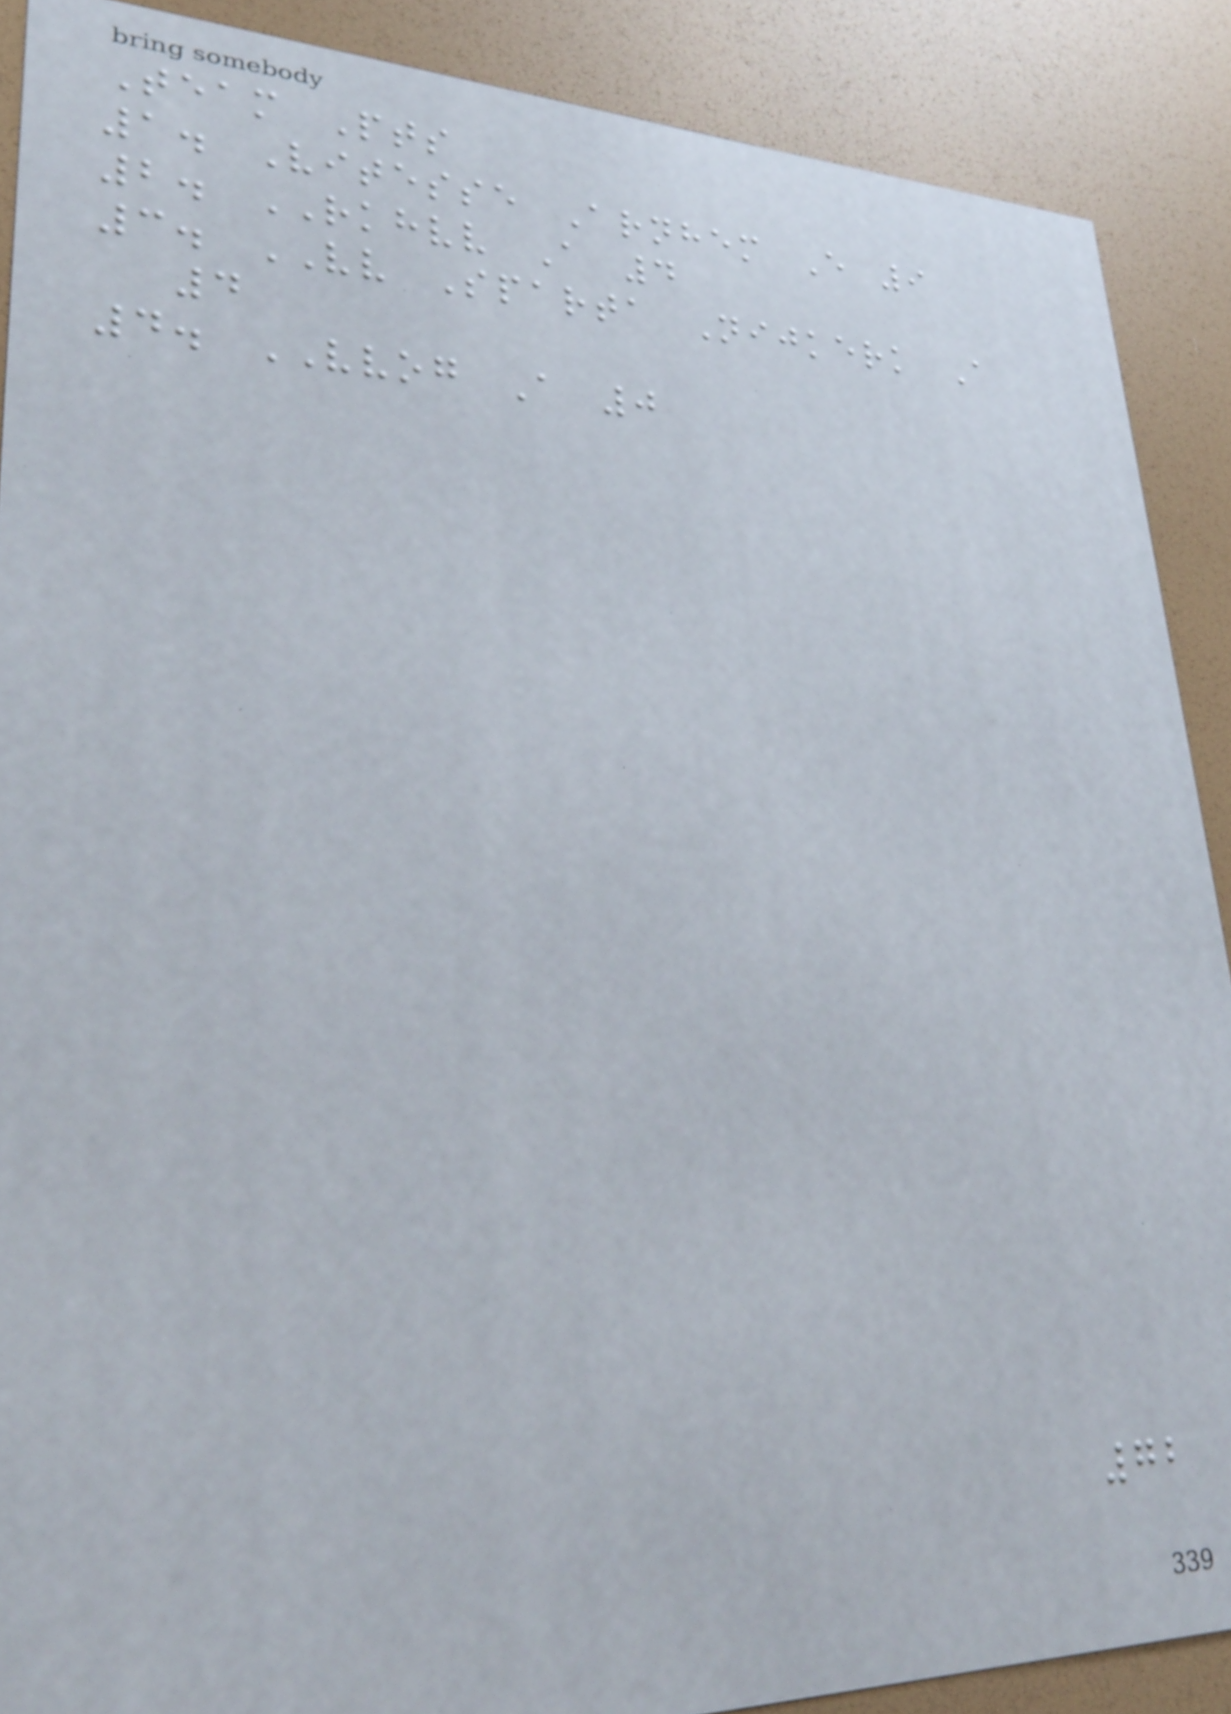Team Pts
1. Vitesse Arnhem E 9
2. RKHVV A 4
3. VV Sparta Nijkerk A
4
4. VVOG A 0
72
